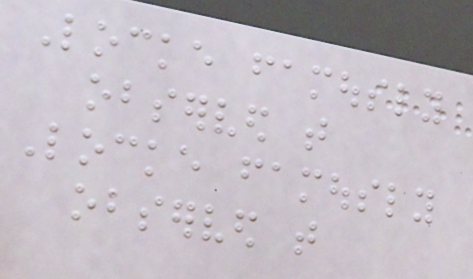Locke famously
observed that
Locke famously
observed that
